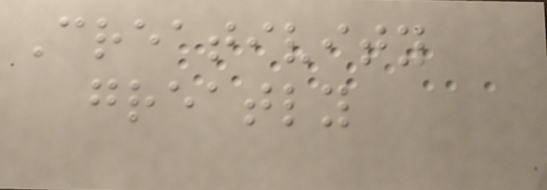Creativity
greatly
